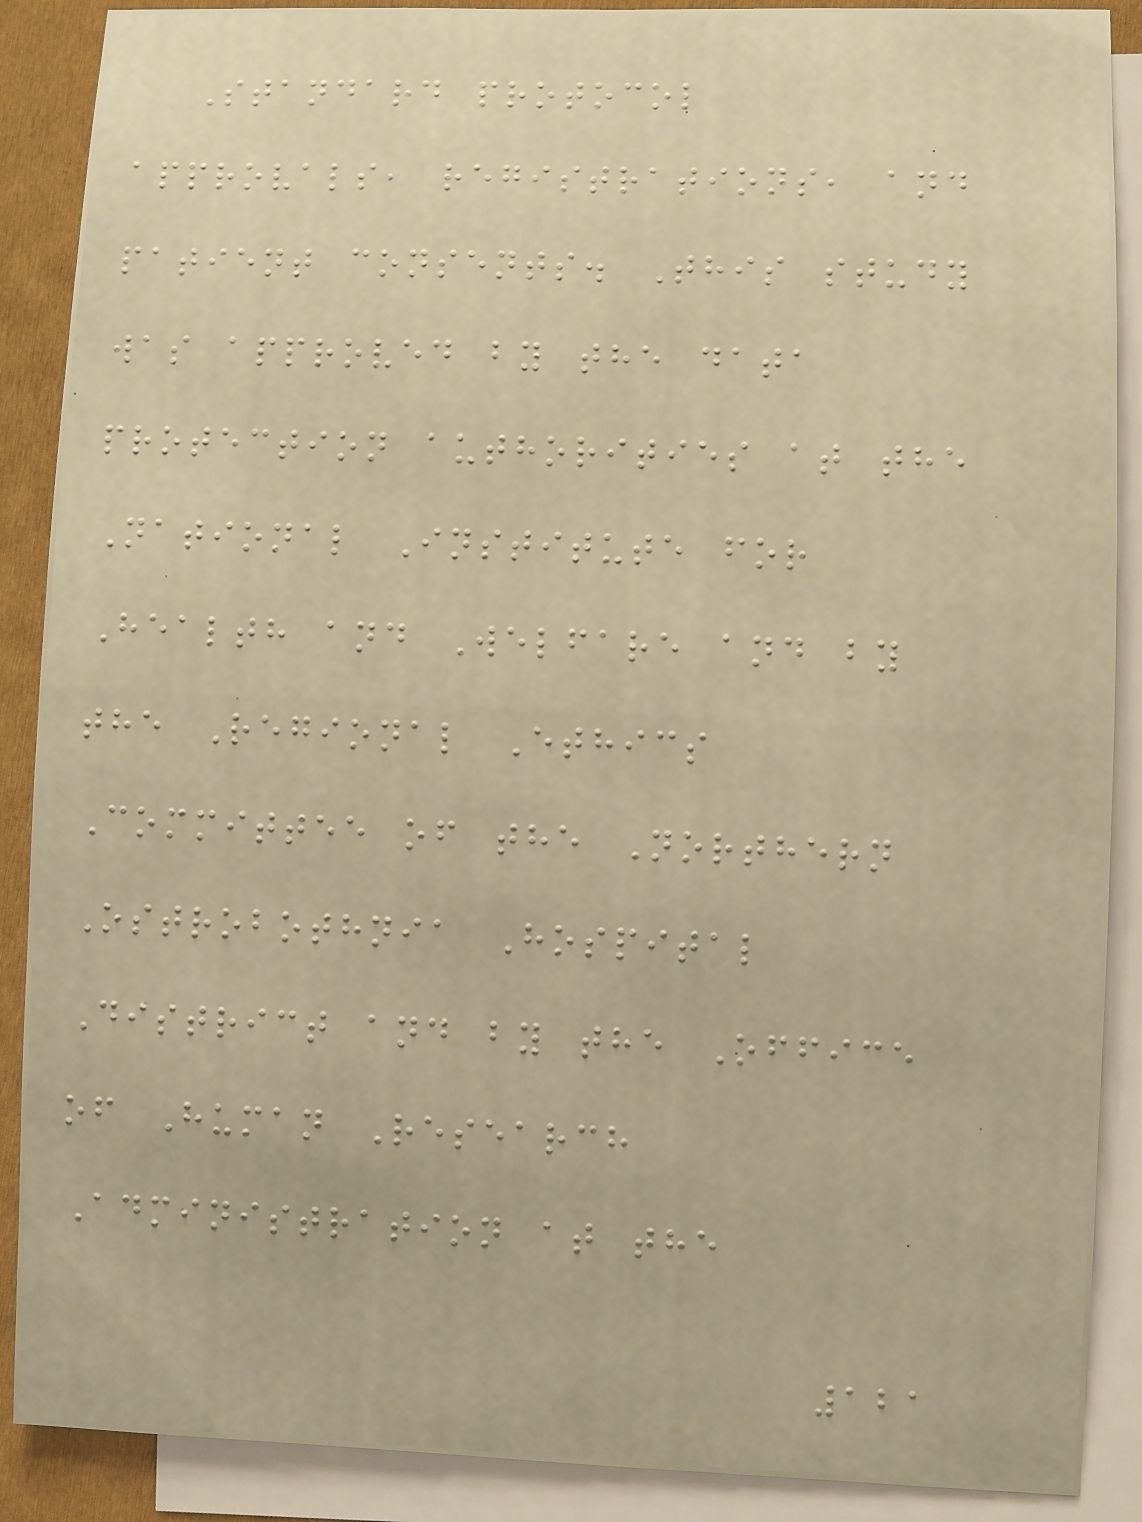Standard protocol
approvals, registrations, and
patient consents. This study
was approved by the data
protection authorities at the
National Institute for
Health and Welfare and by
the Regional Ethics
Committee of the Northern
Ostrobothnia Hospital
District and by the Office
of Human Research
Administration at the
121
